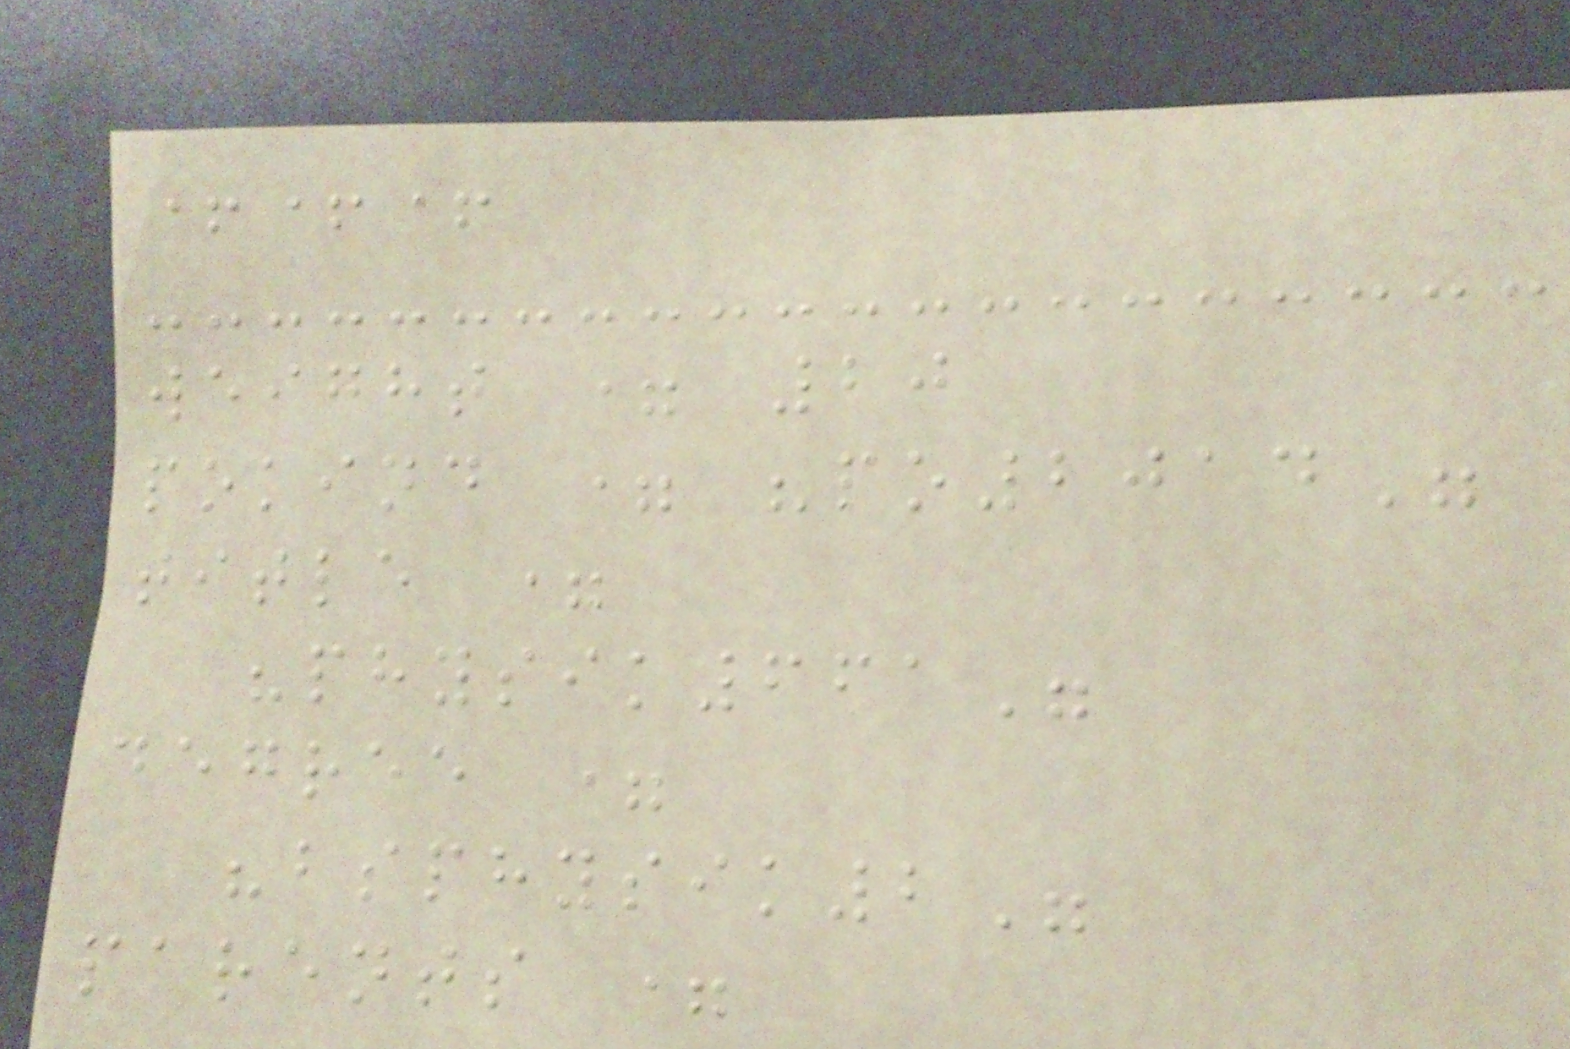+++
weight = 20
pokind = "po2014"
title =
"physik661"
degree =
"bsphysik2"
parents =
